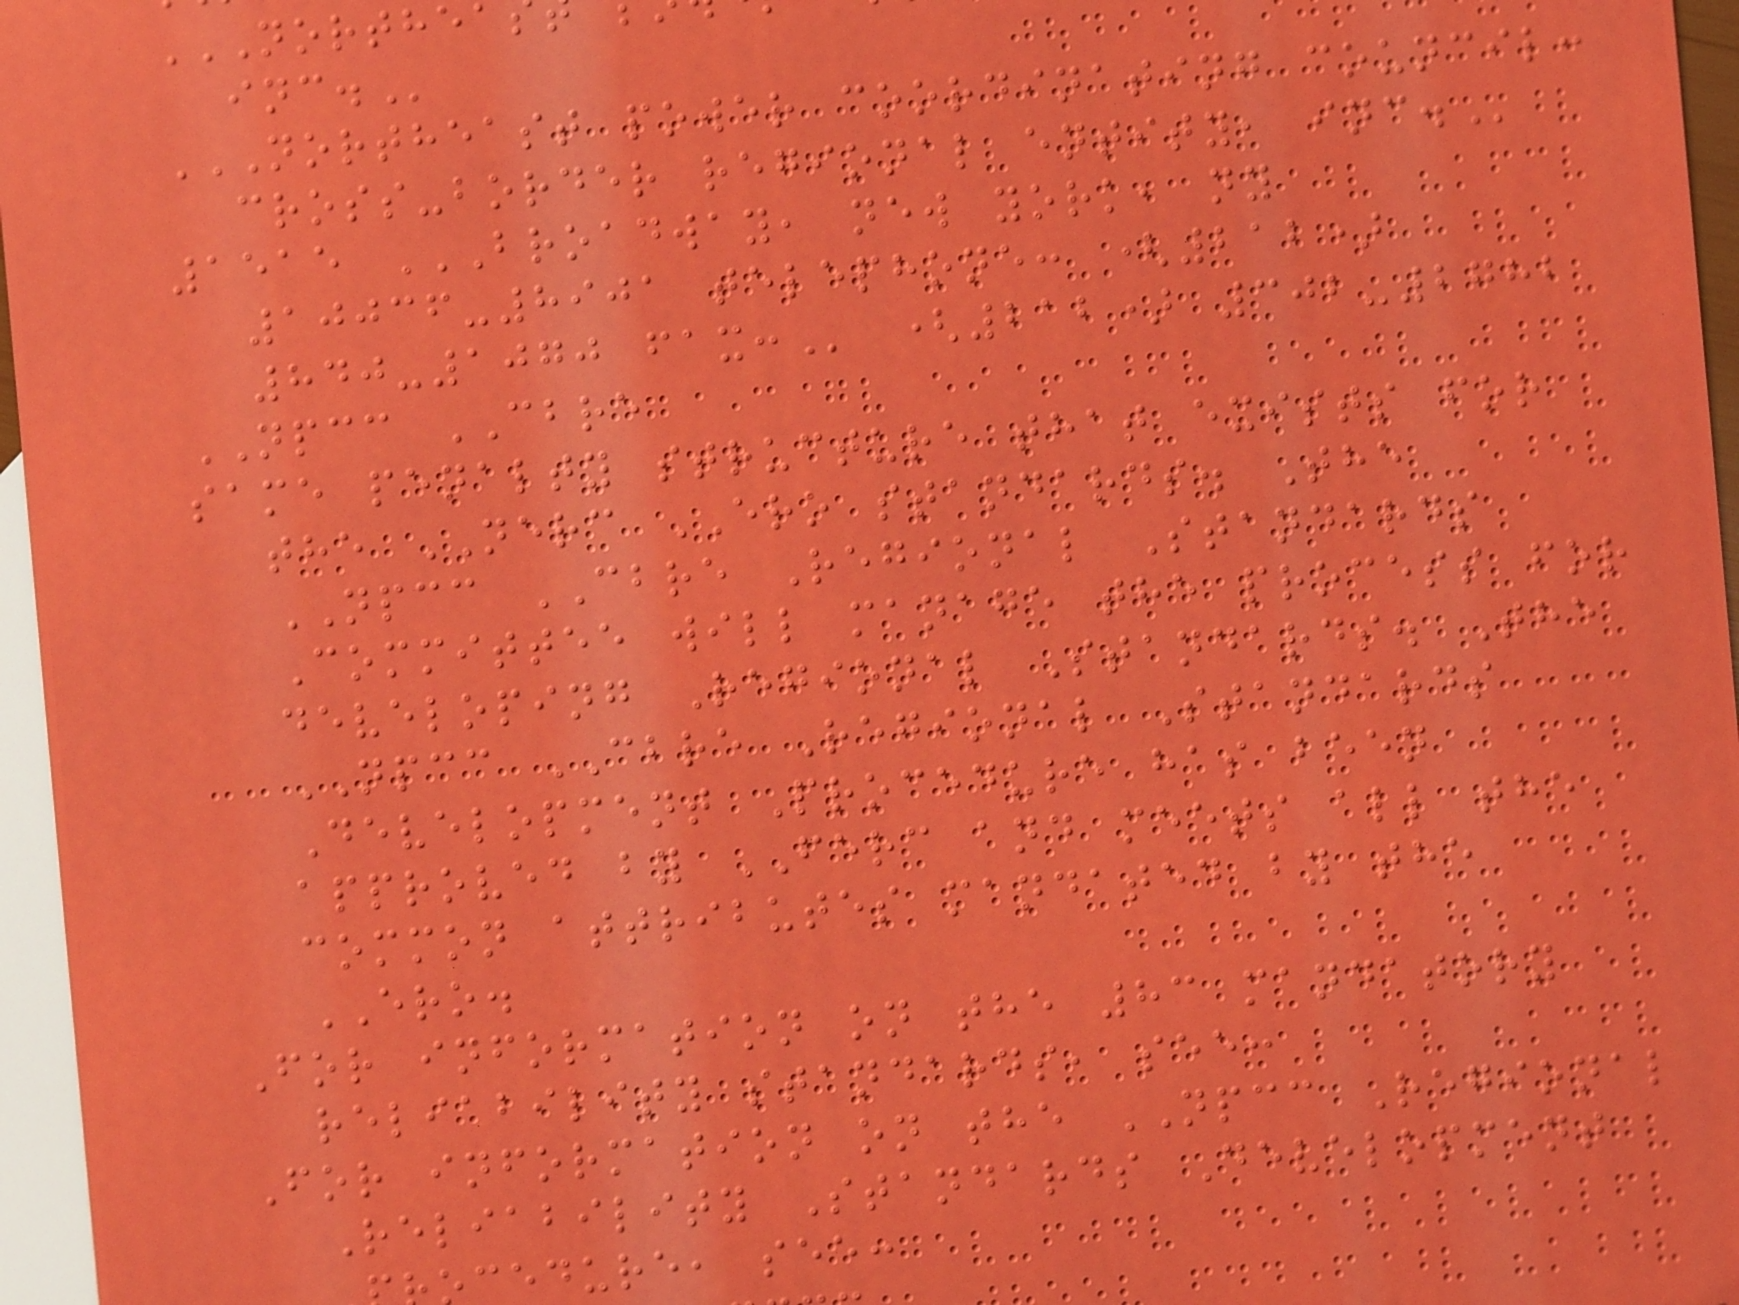NORTHEAST POWER COORDINATING COUNCIL:
cross-border regional entity,
1515 BROADWAY, NEW YORK, NY
10036-8901 telephone: (212)
840-1070
NPCC CBRE
same penalty structure that exists for
the NERC ERO standards. The
NPCC CBRE Regional Standards
Committee will manage the process for
developing Regional Standards. The
NPCC CBRE Regional Standards
Development Procedure has been
approved by FERC and meets all the
common attributes mandated by the
ERO.
For information on the 83 mandatory
reliability standards, see:
For information on the NPCC Regional
Reliability Standards Development
cedure, see:
